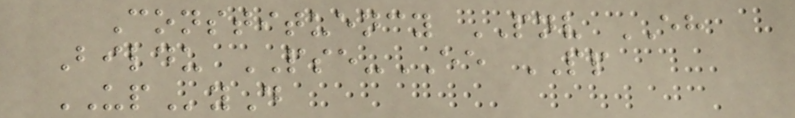Constituency PNV EH
Bildu PSE-EE PP
UPyD
